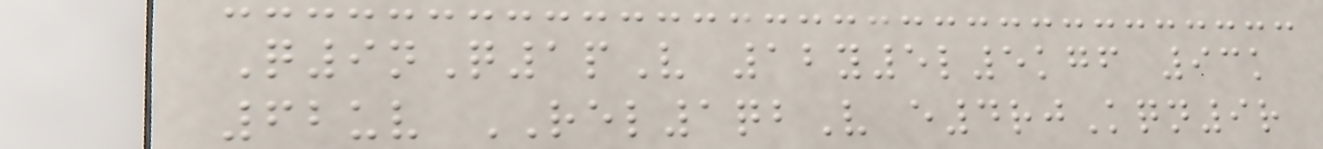Q9nQ1pV 12y5l5kgf 93k
62uv REL1qbV e4rjKqn9r
